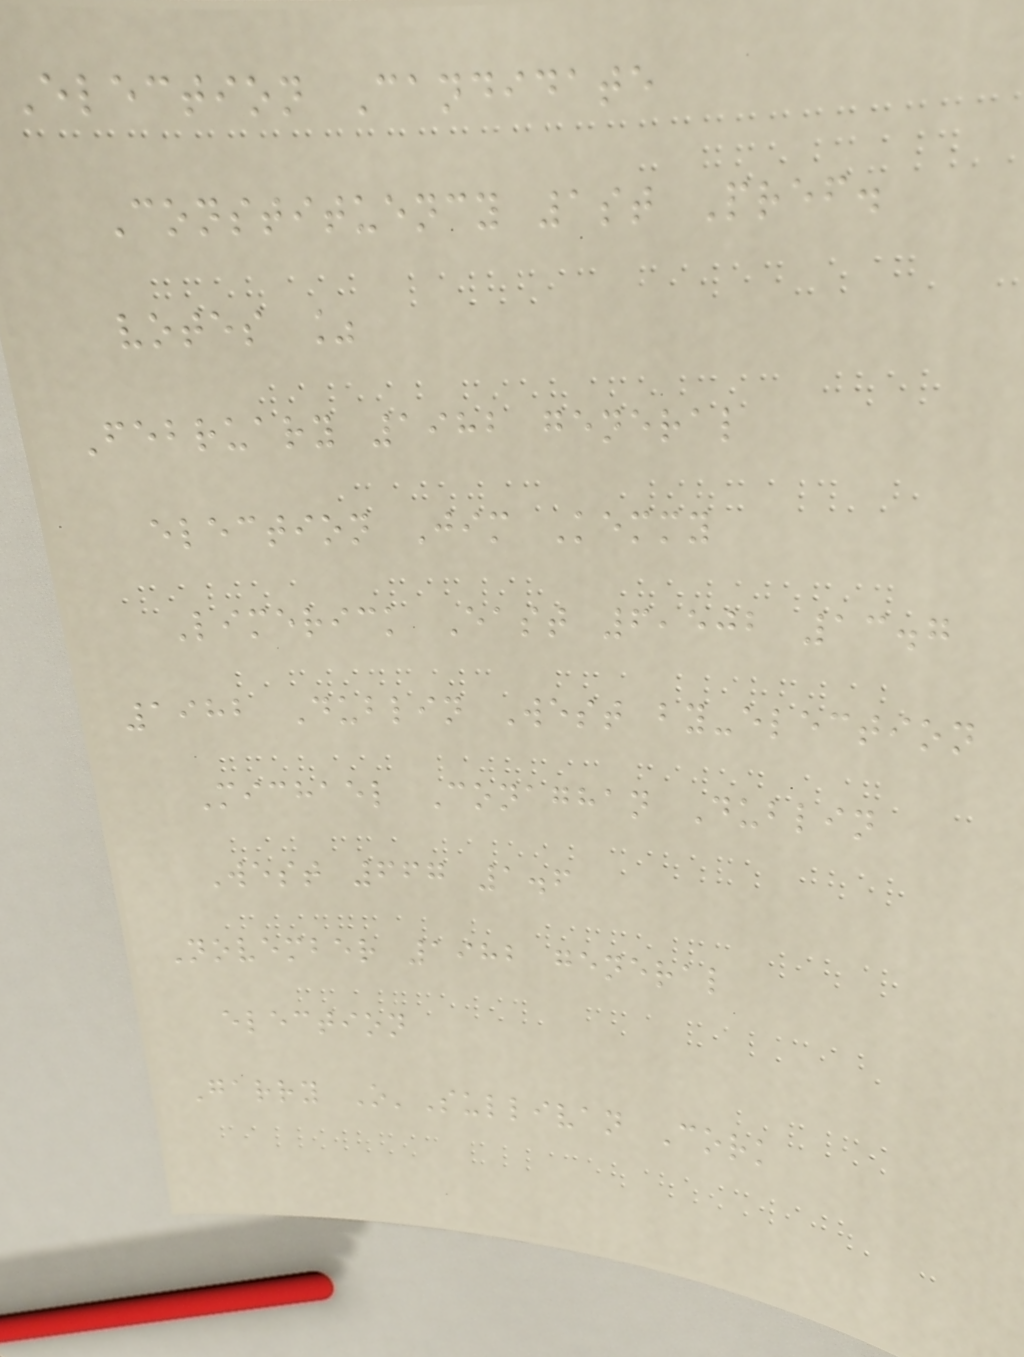Election Candidate
Constituency 1st Pref.
votes %
February 1982 general
election Jim Kemmy
Limerick East 6,502 13.7
1982 Dublin West by-election
Michael Conaghan Dublin
West 667 1.6
November 1982 general
election
Garry O'Sullivan Cork
